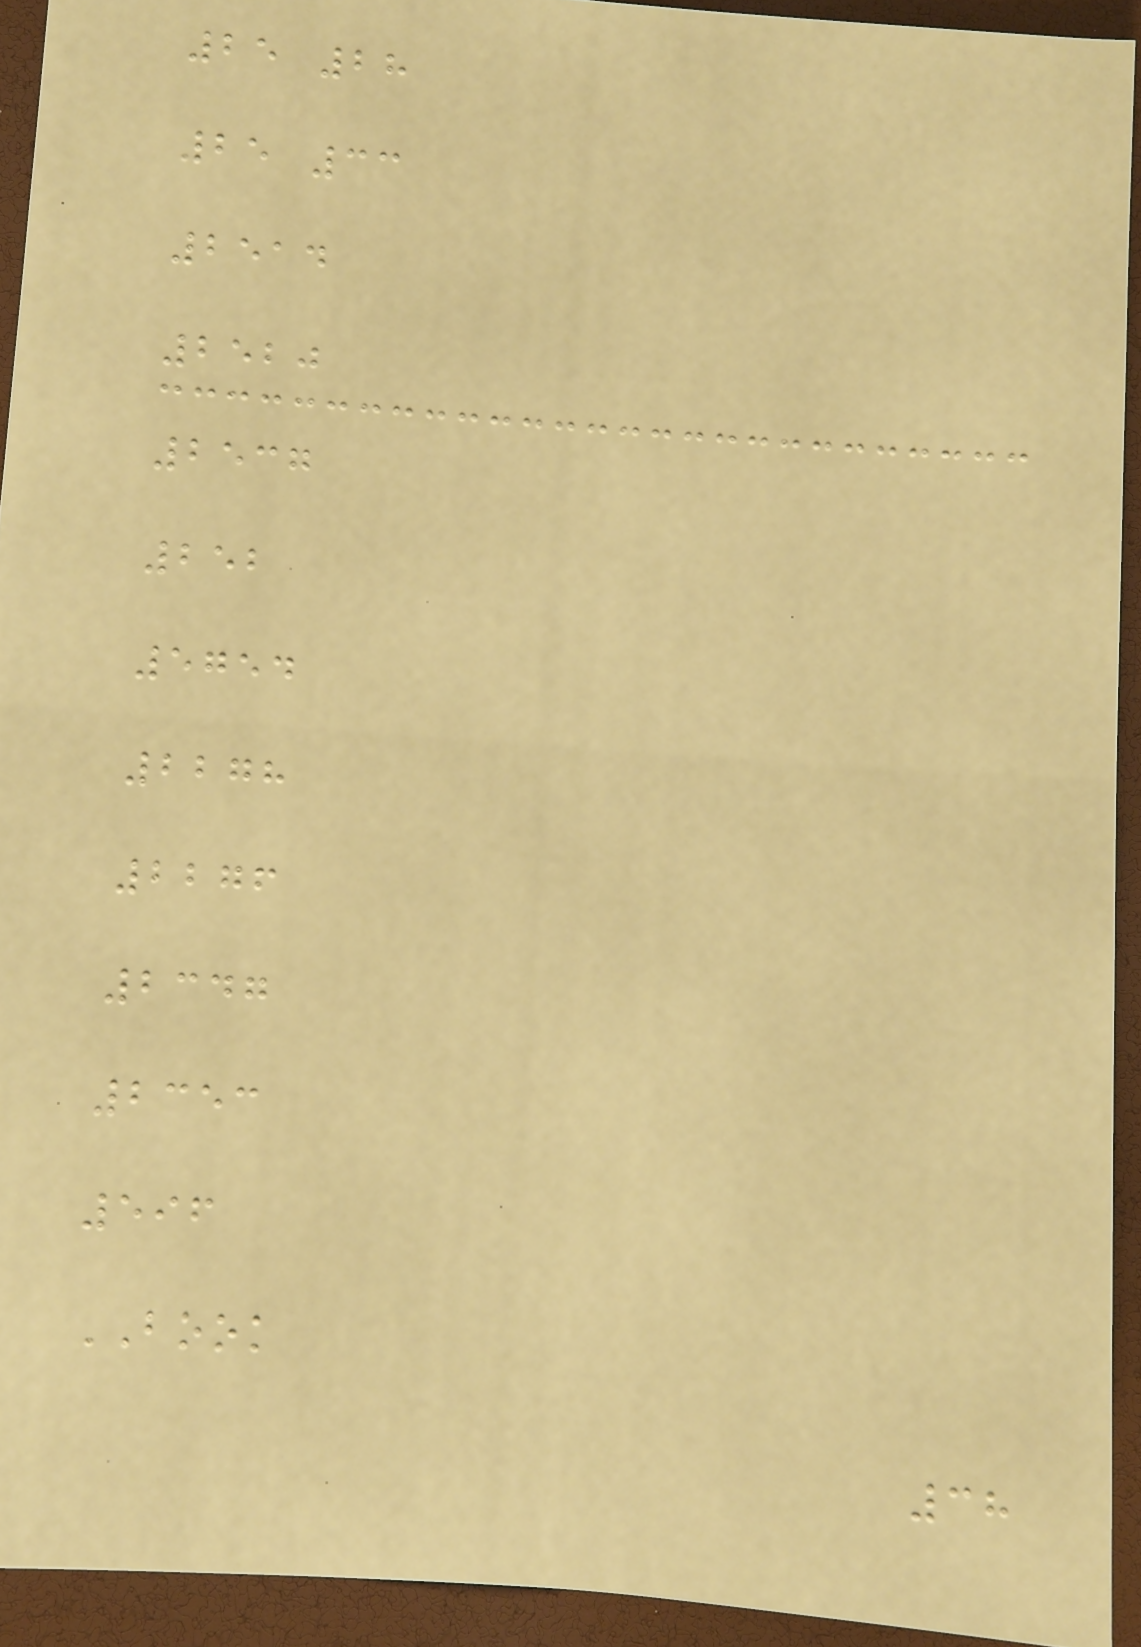25 28
25 33
2514
2520
2537
252
5754
2278
2276
2347
2353
596
BOOK
38
